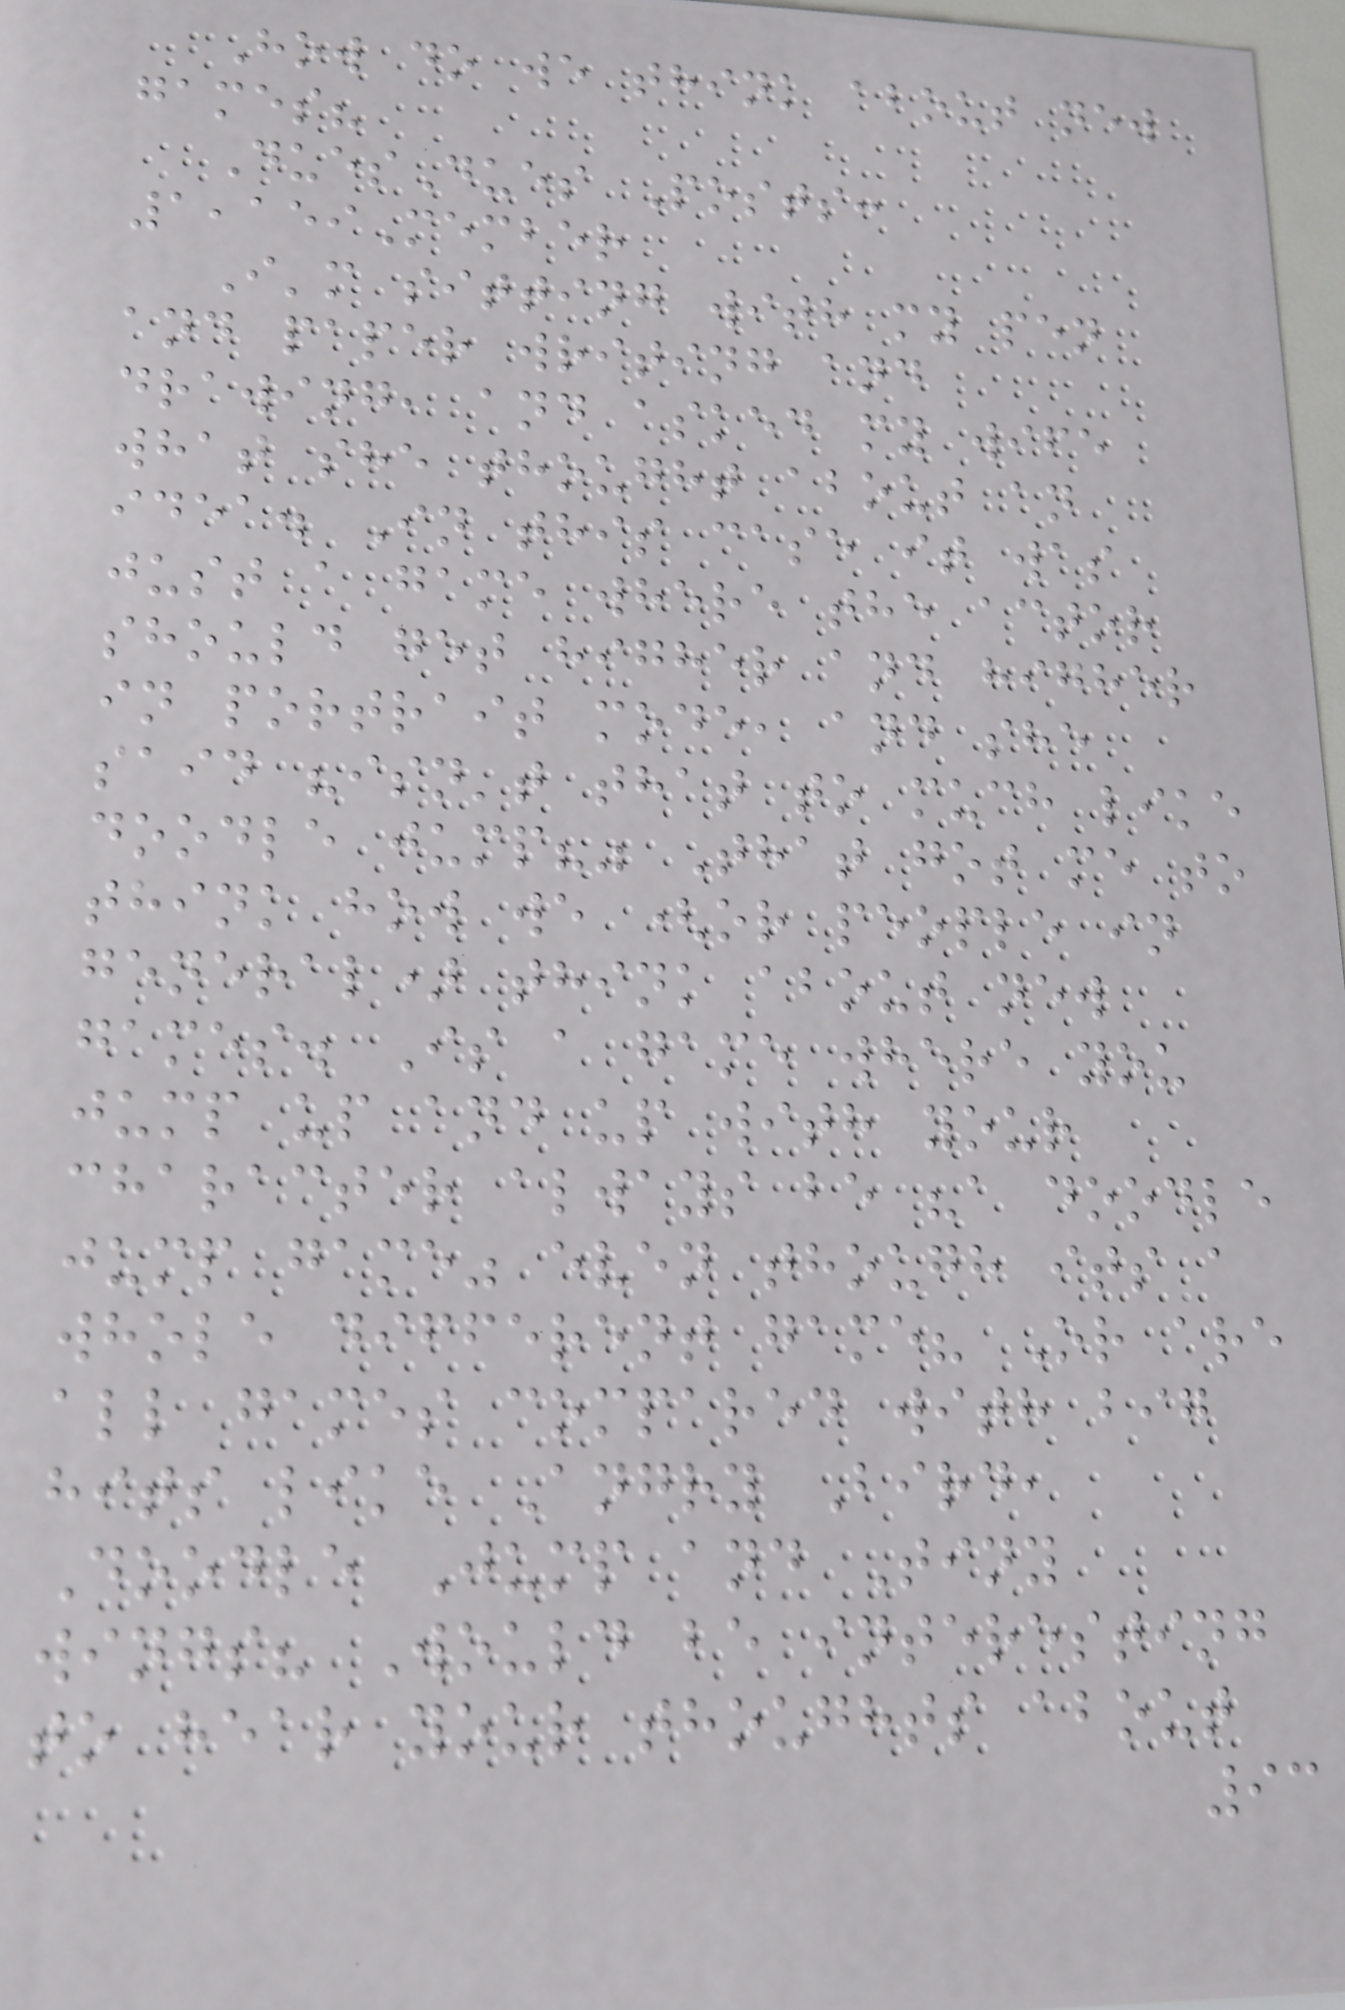How do we think about new
games?
DuesDues Posts:
1,159Member
I'm sitting with my pen
and paper writing and
drawing, and asked my wife
what she thought about an
idea. In this case it was
just a game where the actor
should get higher and higher
in portrait mode, and she
said "isn't that to much like
doodle jump?" That got me to
think how we (or people in
general) think about new
games. Is a game where you
jump up and up with your
character always be "a doodle
jump game" even though its a
whole different game? Or are
all games compared with big
hits like Angry Bird,
Doodle Jump and Tiny
wings? Would be interesting
to hear your thoughts about
93
